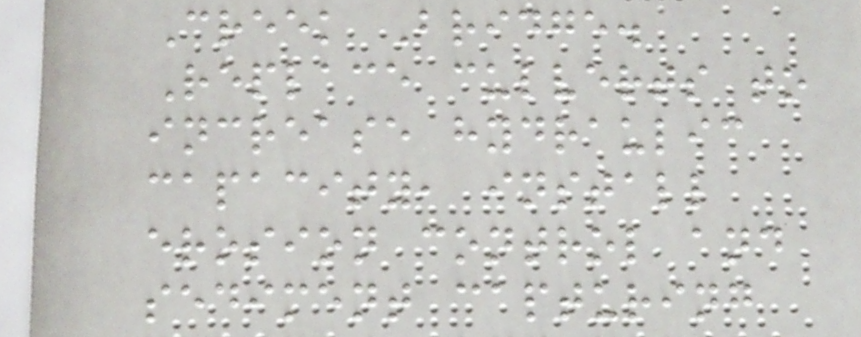Creek Bridge.
Replace culverts to
increase hydraulic
capacity, install
erosion control and
sediment capturing
